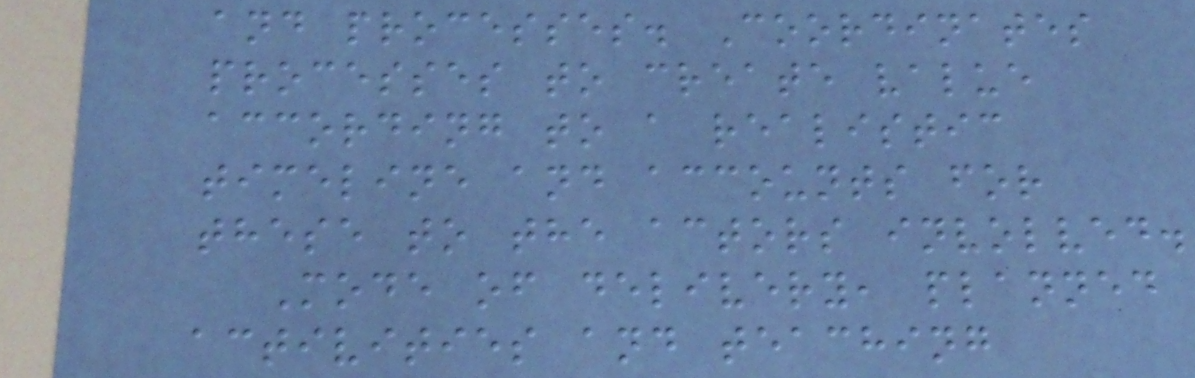and processes. Coordinates
processes to create value
according to a realistic
timeline and accounts for
these to the actors involved.
Mode of delivery, planned
activities and teaching
